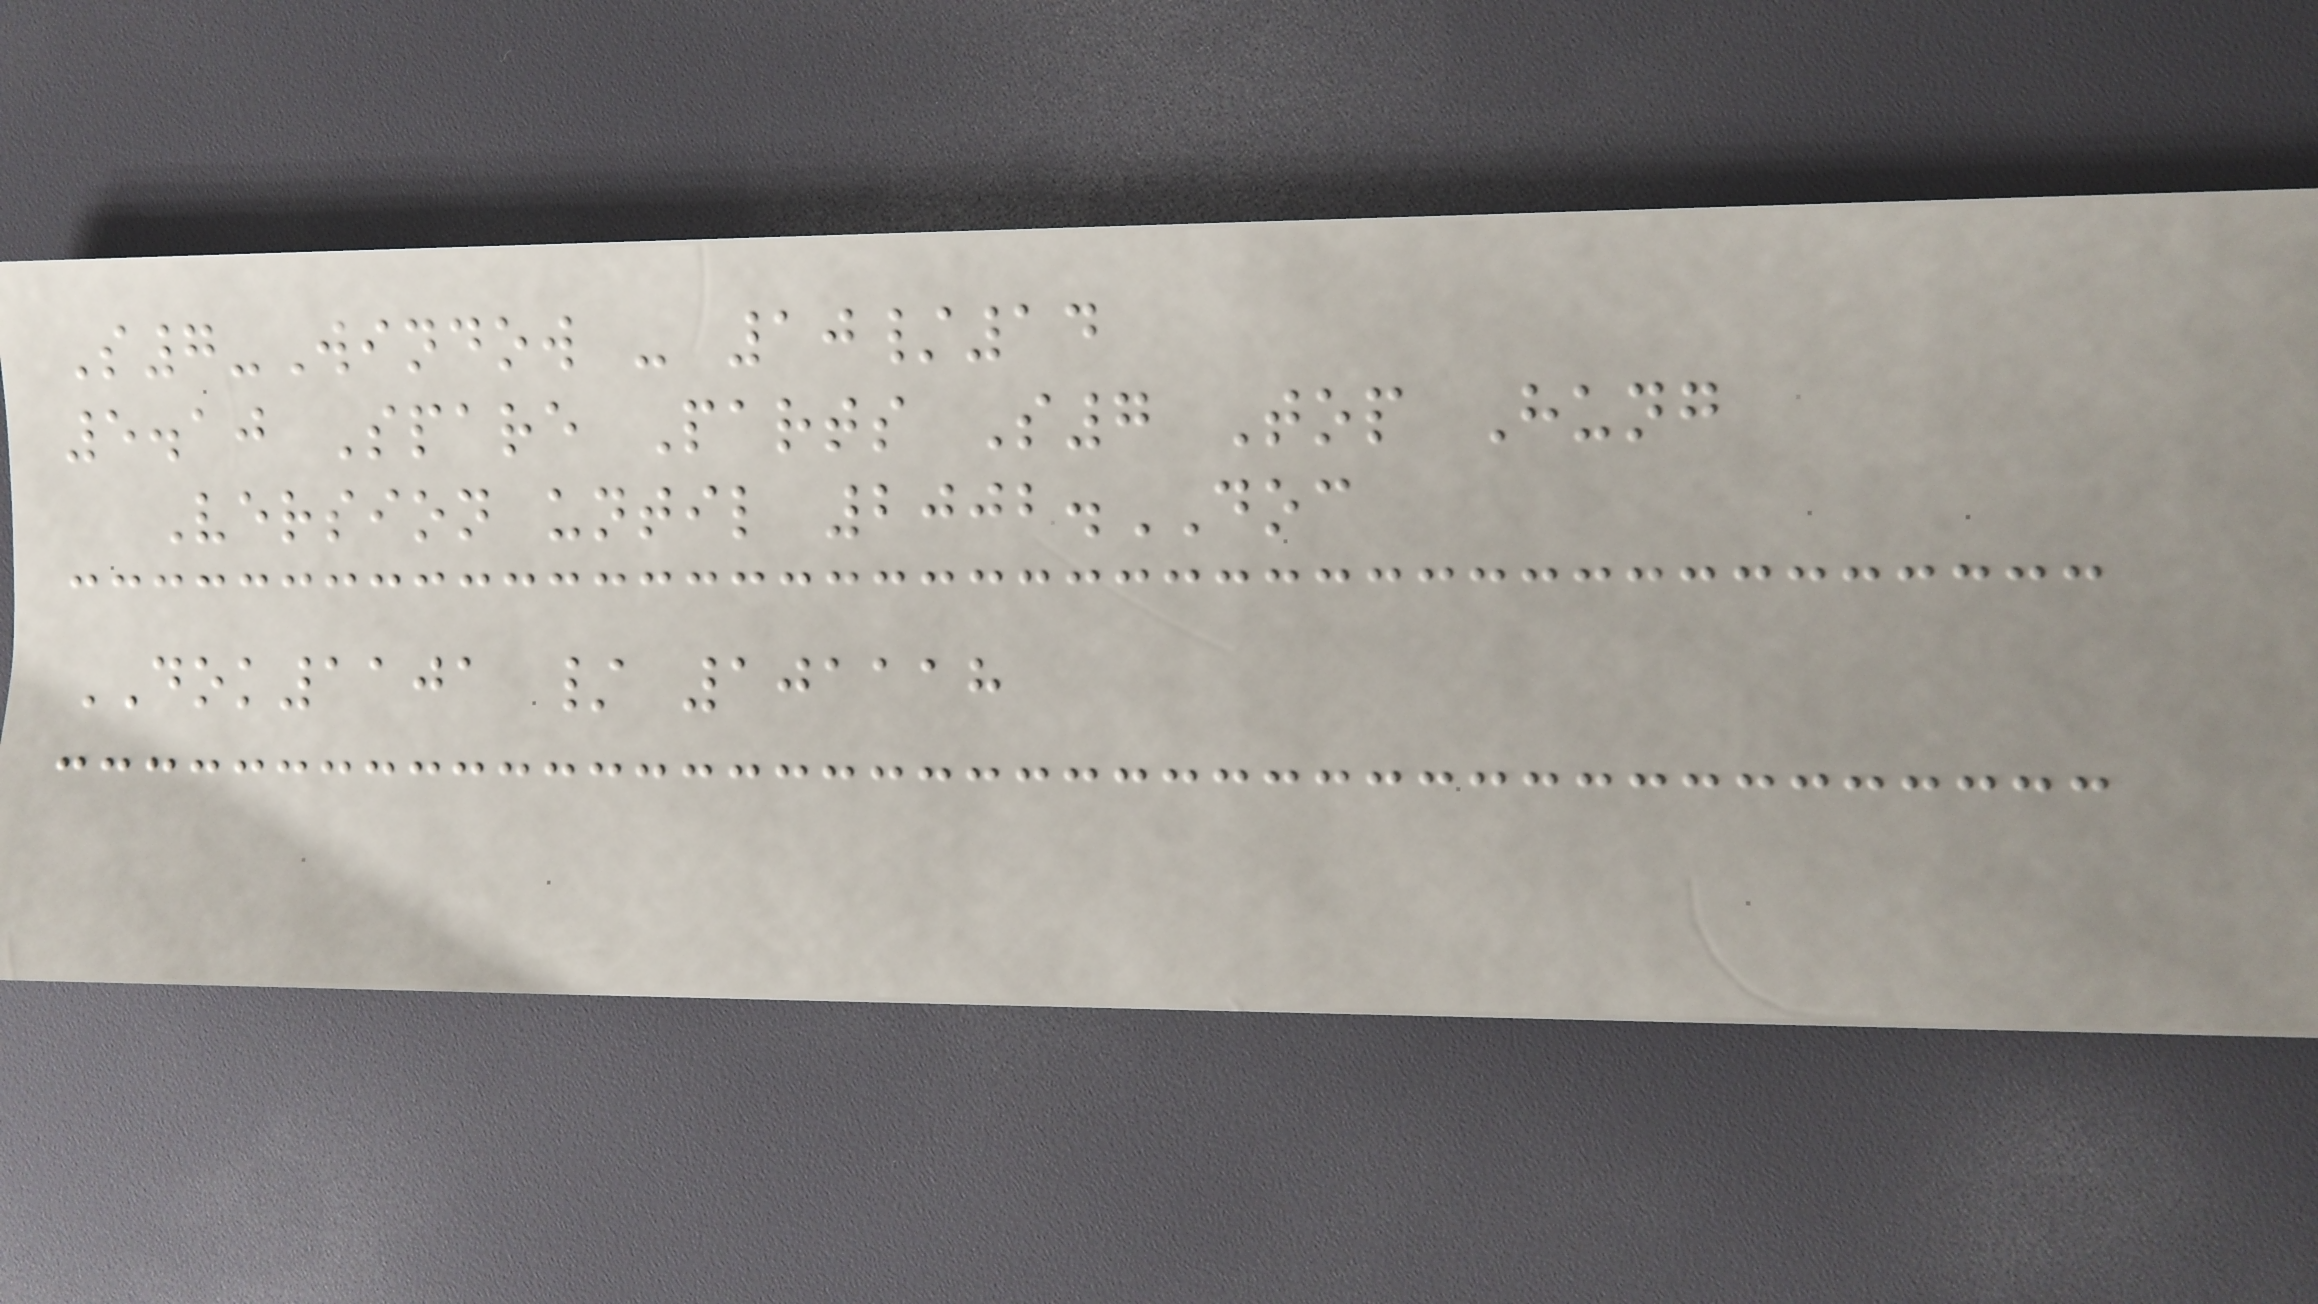S7-Window - 10/14
5.10 Spare Parts S7 Top Hung
Version until 2002.DOC
DOK1101 / 101118
